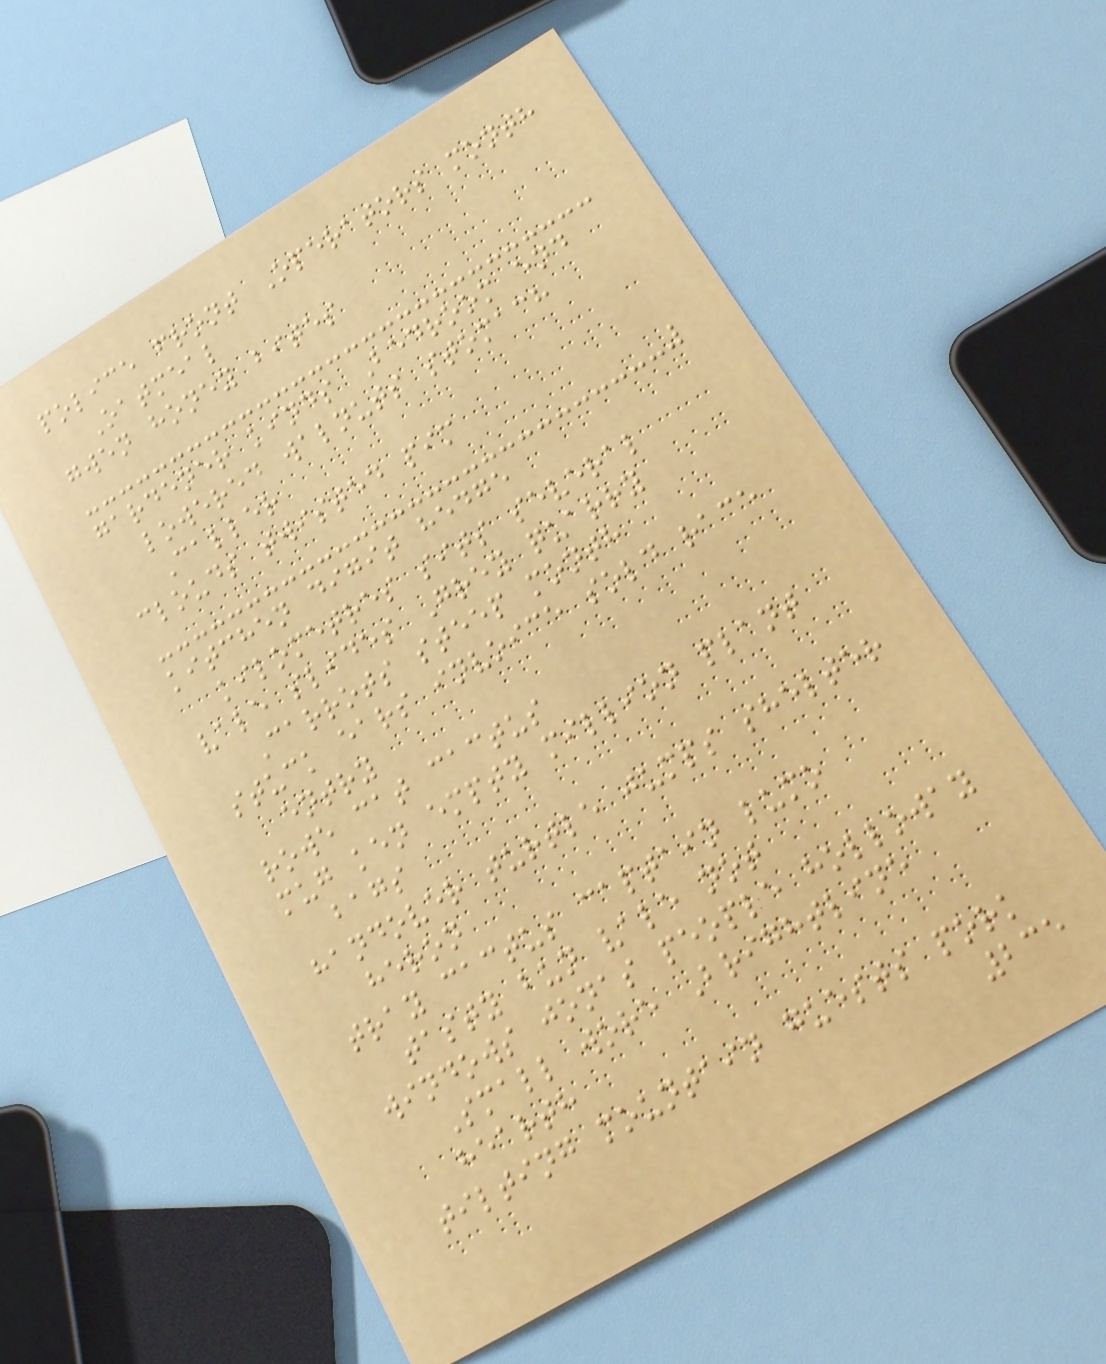police front Operators month
Oatmeal
gwen honey bites
gardener kinds Bedroom end
lowered walnuts stomach
Caller
clouds twisted pim
kitchen digit hedge
kilometres sits several
vale slides Grey quarry
Carrots steep month
stuck ears invoice sold race
entry
rowe cat cactus
mug ken empty million plant
bags
handover turtle jumps shelter
heron
tray cactus captain lumo
tasty bun vale not
windows jonas people holloway
Small wore Brightline
hearth
tilting mountain guests pork
235
